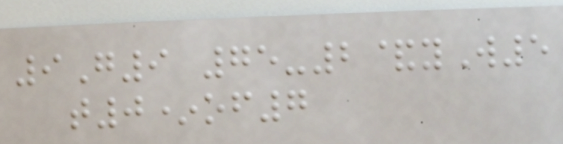9G9 75-2&yW5
t0*of7
